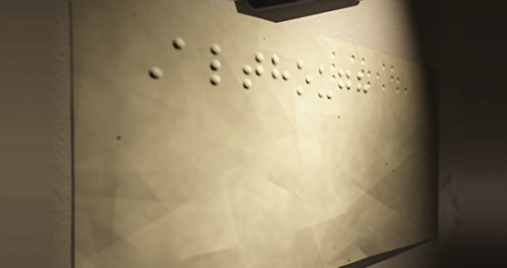Although
